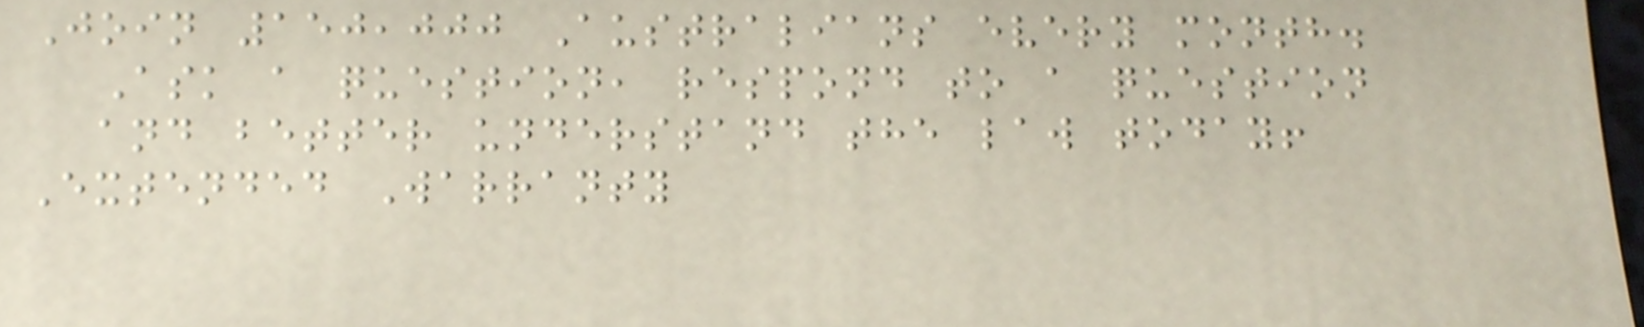Join 150,000 Australians every month.
Ask a question, respond to a question
and better understand the law today!
Extended Warranty
